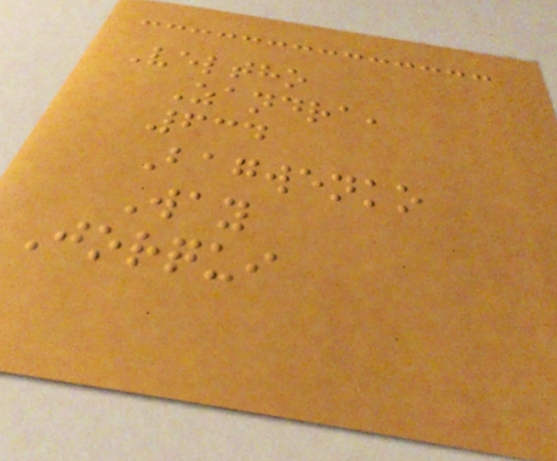Veltho
Zandra,
634
Bagwenko
Way
Jorqui
